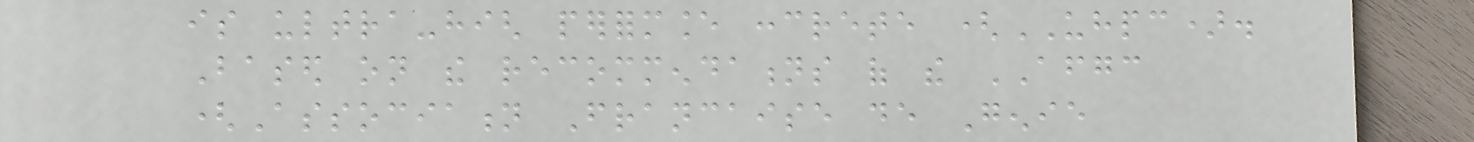is ultra-high performance concrete (UHPC).
Based on the recommendations of the AFGC
(Association Francaise de Genie
